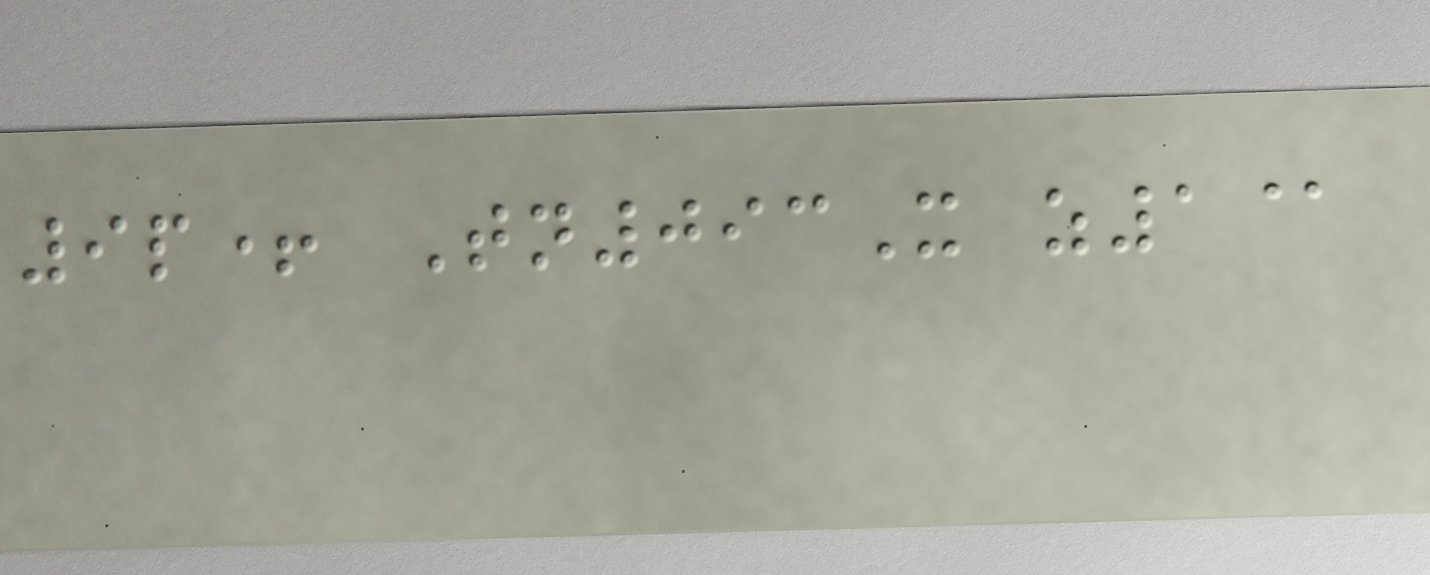9p+ Tn093X z1@
